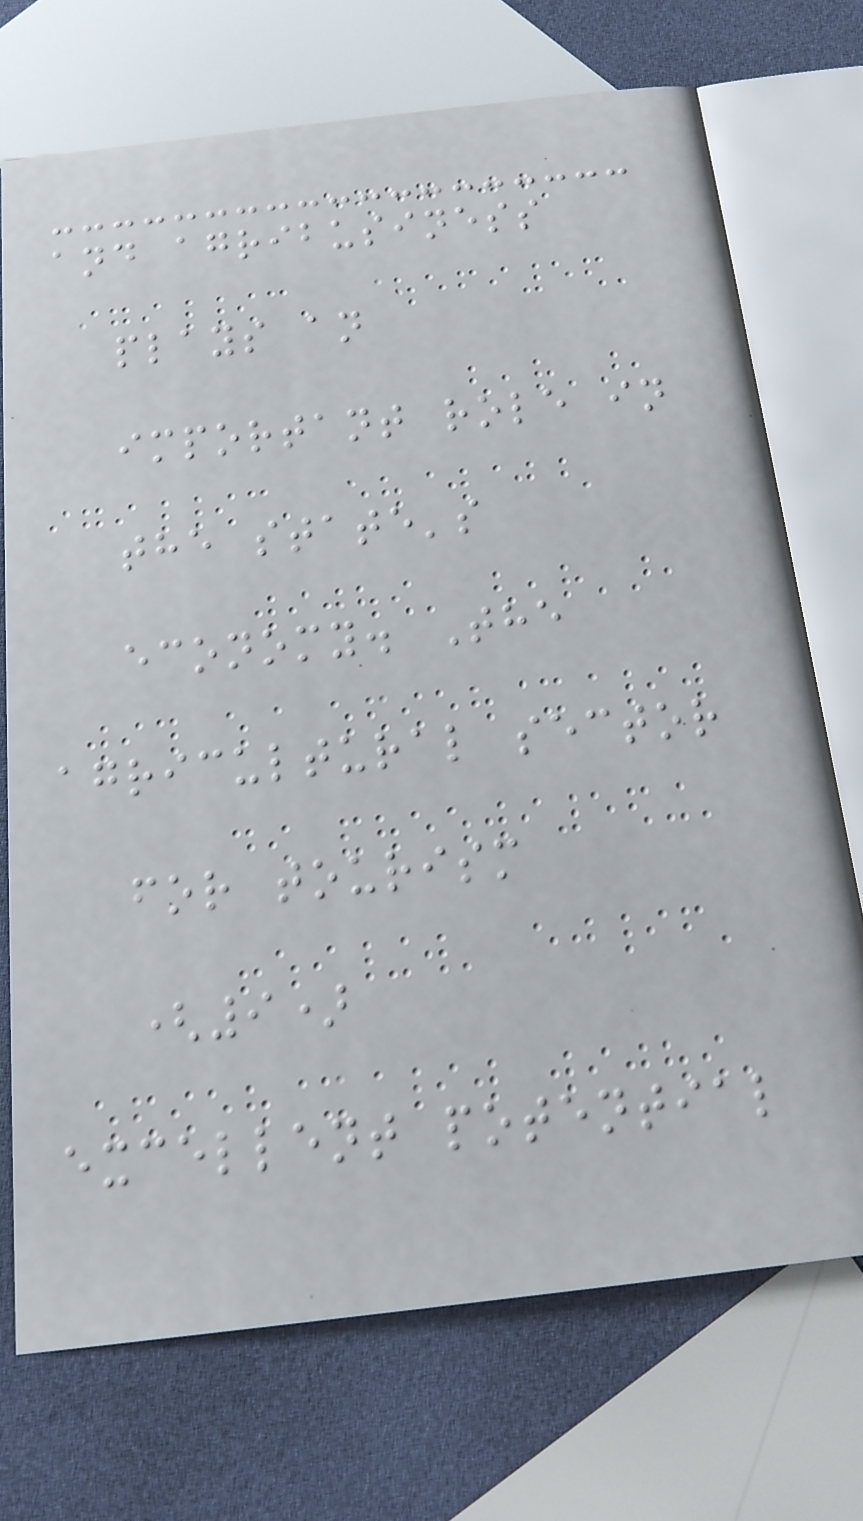and agribusiness
plays an
important role in
the state's
economy. The
agricultural sector
for tourism
(9)
excellent potential
